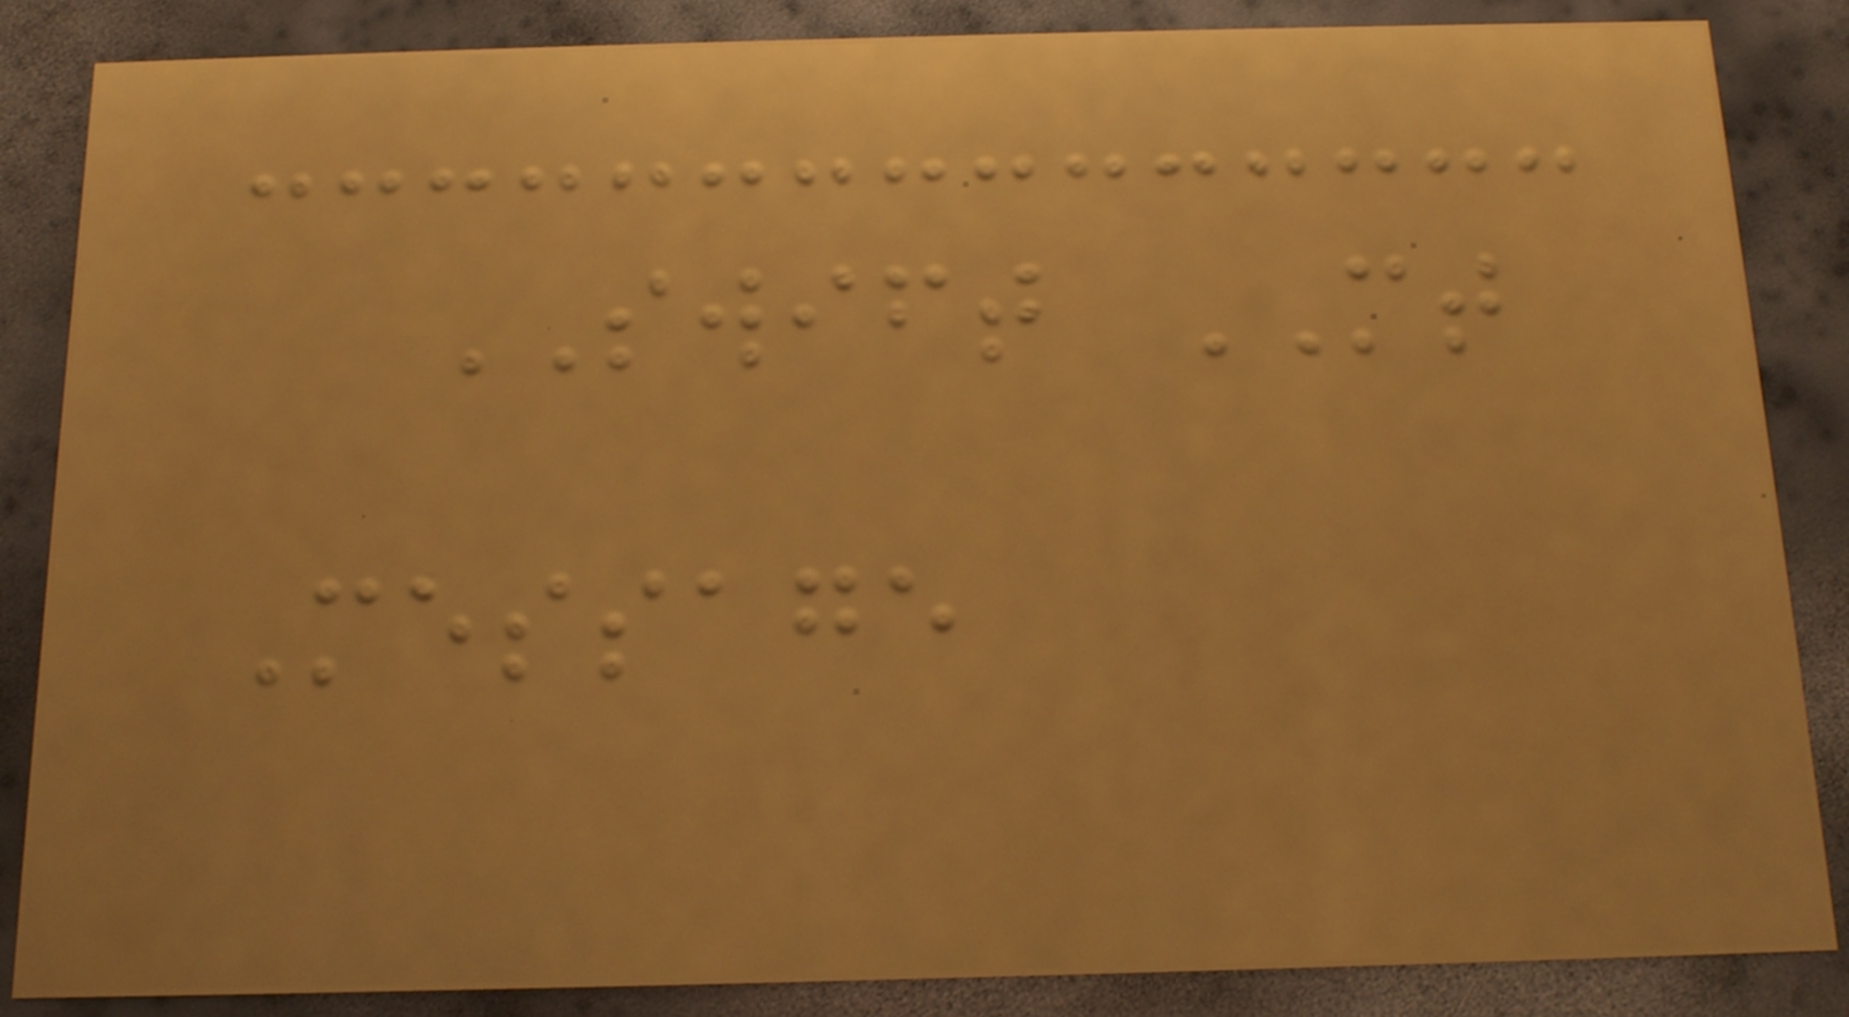SWIFT MT
Message
